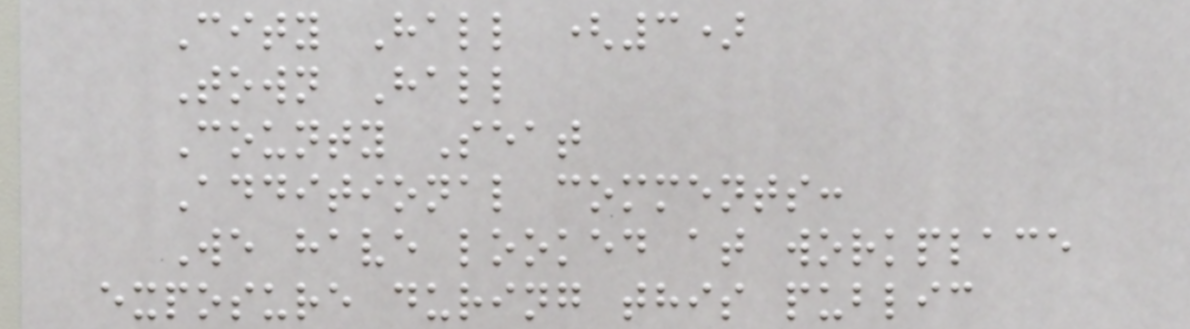City Hall (3)
Town Hall
County Seat
Additional comments:
We have looked at workplace
exposure during this public
